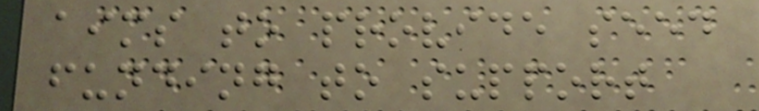aims to provide seed
funding to support
